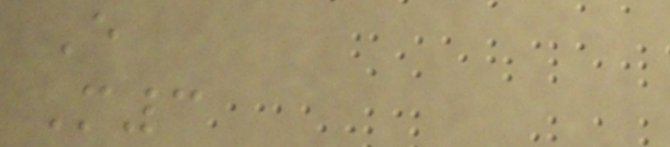E
M3
